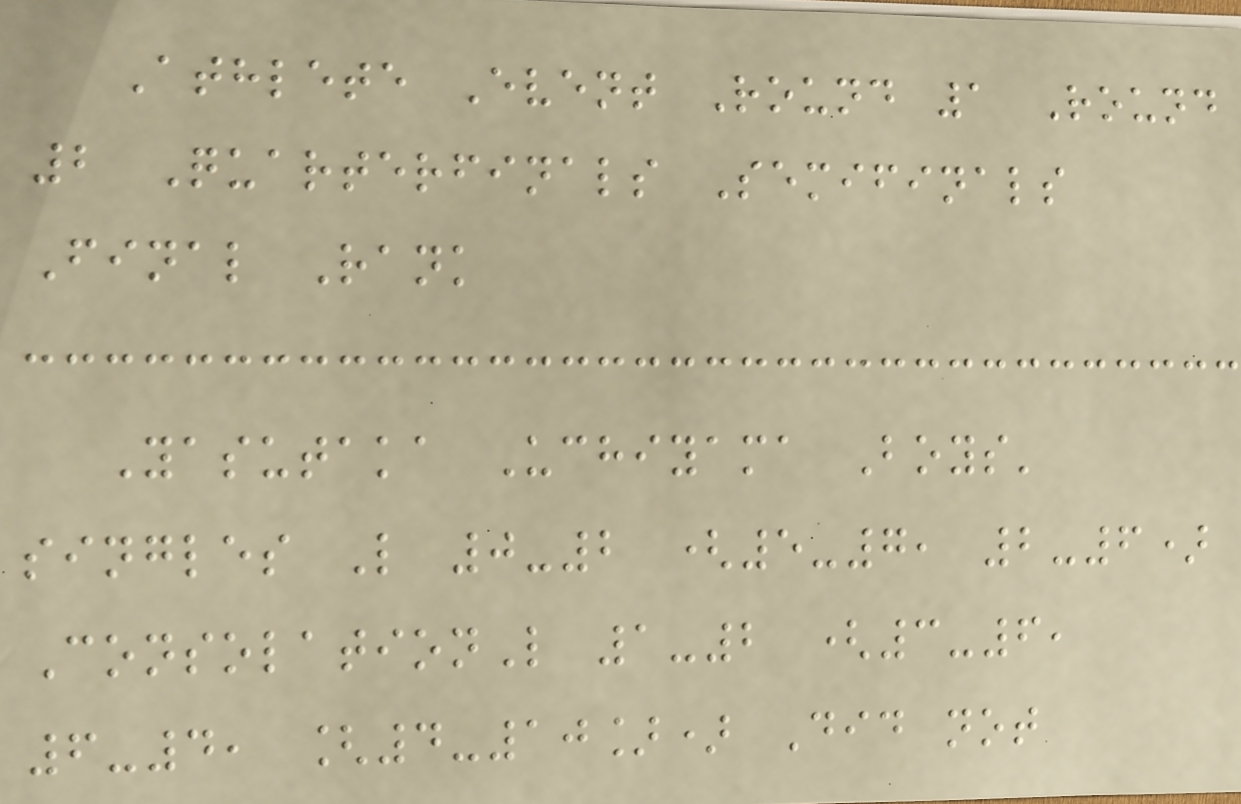Athlete Event Round 1 Round
2 Quarterfinals Semifinals
Final Rank
Yasutaka Uchiyama Boys'
singles L 0-2 (5-7, 2-6)
ConsolationL 1-2 (3-6,
6-4, [4-10]) Did not
